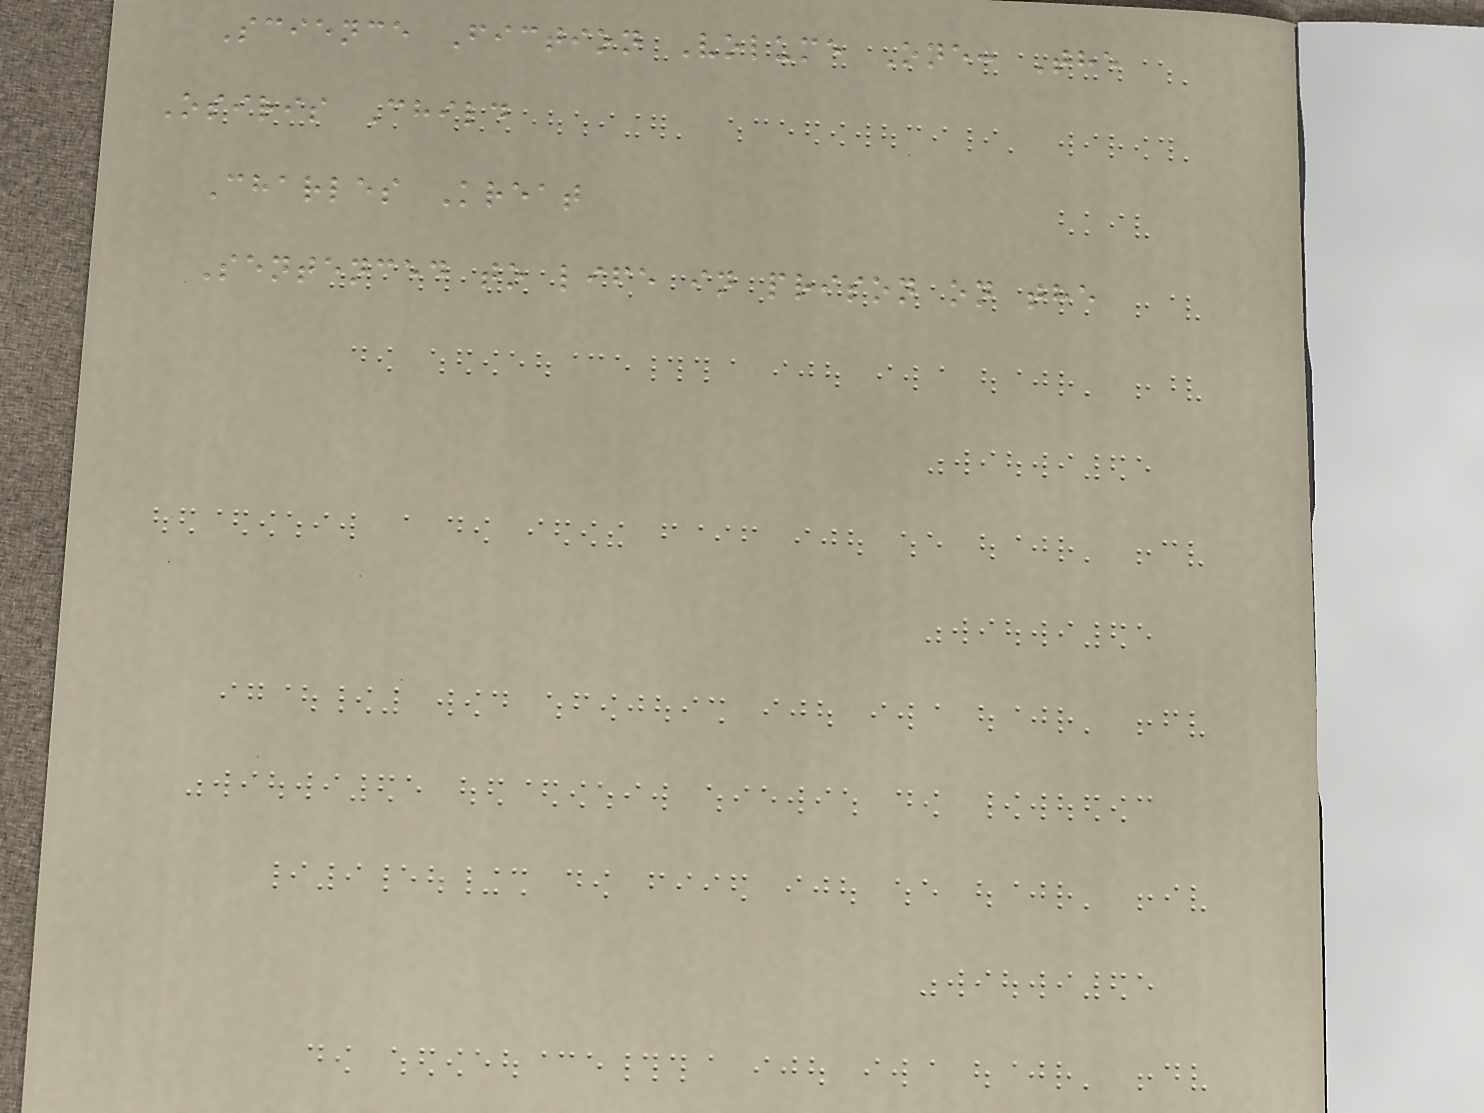Science Fiction Volume One: The
Osiris Child
Charles Kreat
Sentenced to life in prison on the
